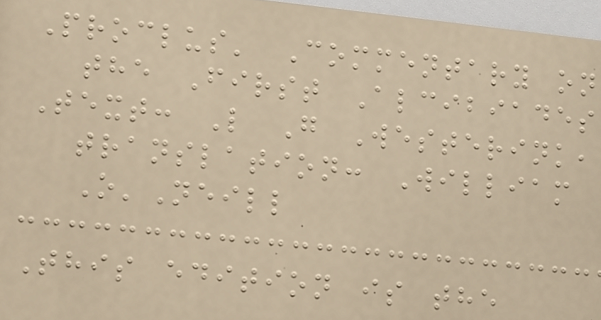Proclus' Commentary on
the First Alcibiades
Text: L G Westerink,
translation: William
O'Neill
This edition is the
